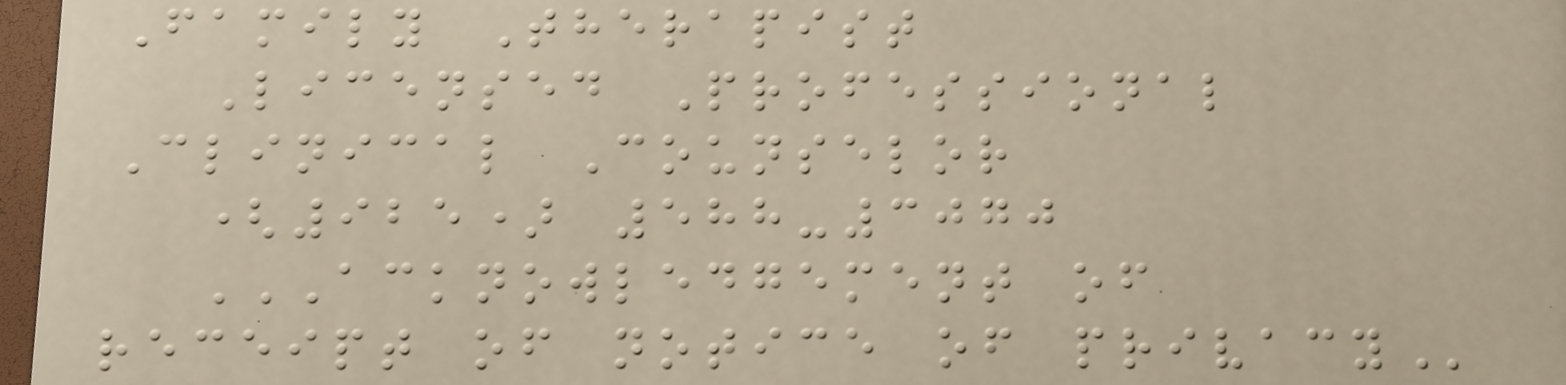Family Therapist
Licensed Professional
Clinical Counselor
(925) 588-3070
ACKNOWLEDGEMENT OF
RECEIPT OF NOTICE OF PRIVACY
